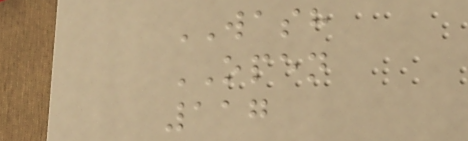WASH
OPEN
117
